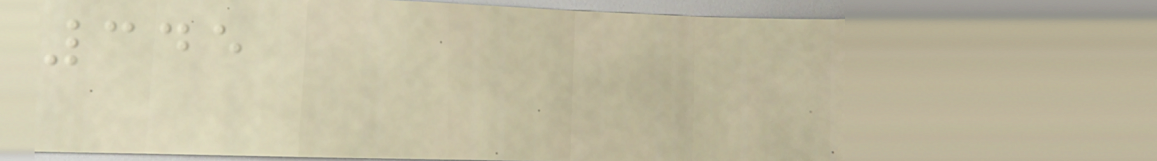345
